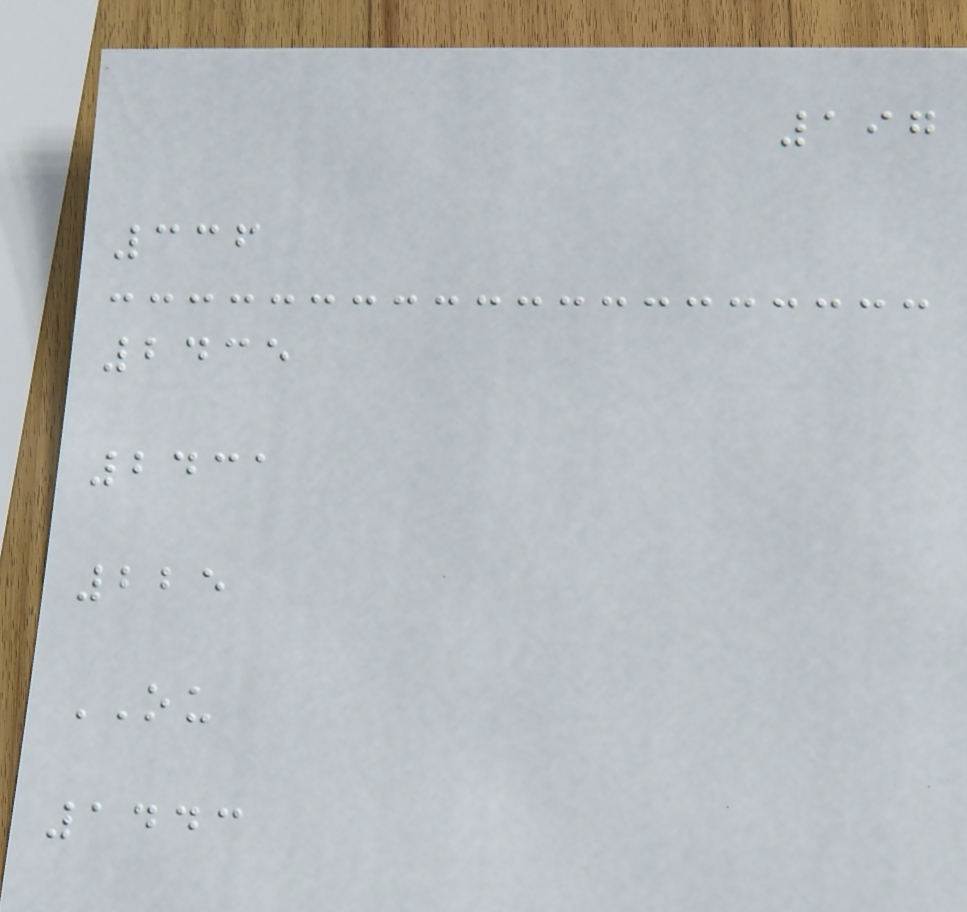197
336
2435
2431
225
OU
1443
